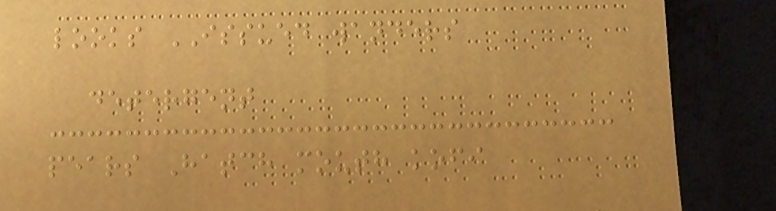looks ISSUED wanders
detergent
pears Hatch mouth kofi
